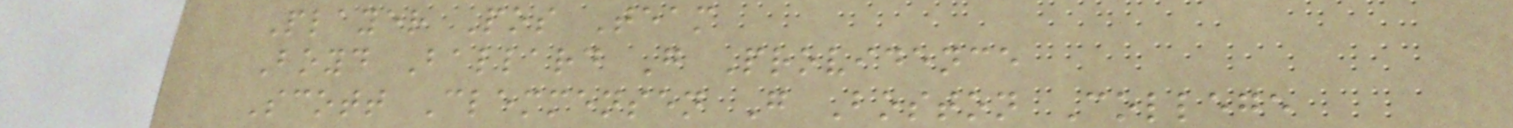Player Pos Team
Boyd Ballard G Providence
Scott Clemmensen G Boston College
